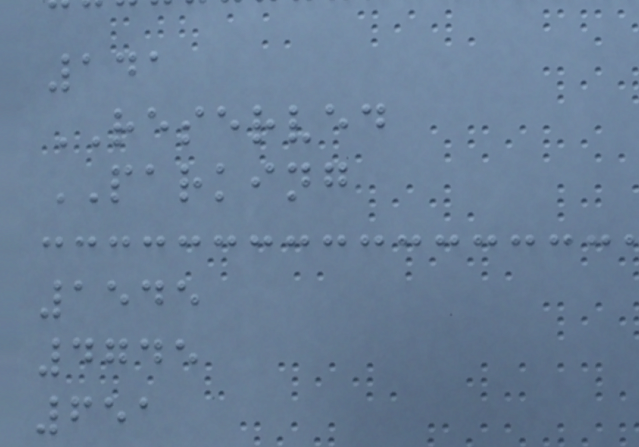141
RESERVED
PARKING
1545
4745
651
